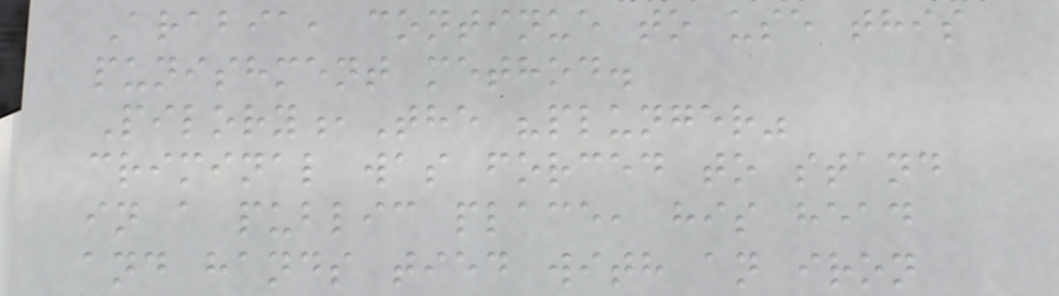Arabia, continue to use this
punishment method.
Pilory,The "plunger"
criminal was forced to stand
in a public place, his head
and hands tied with an iron
